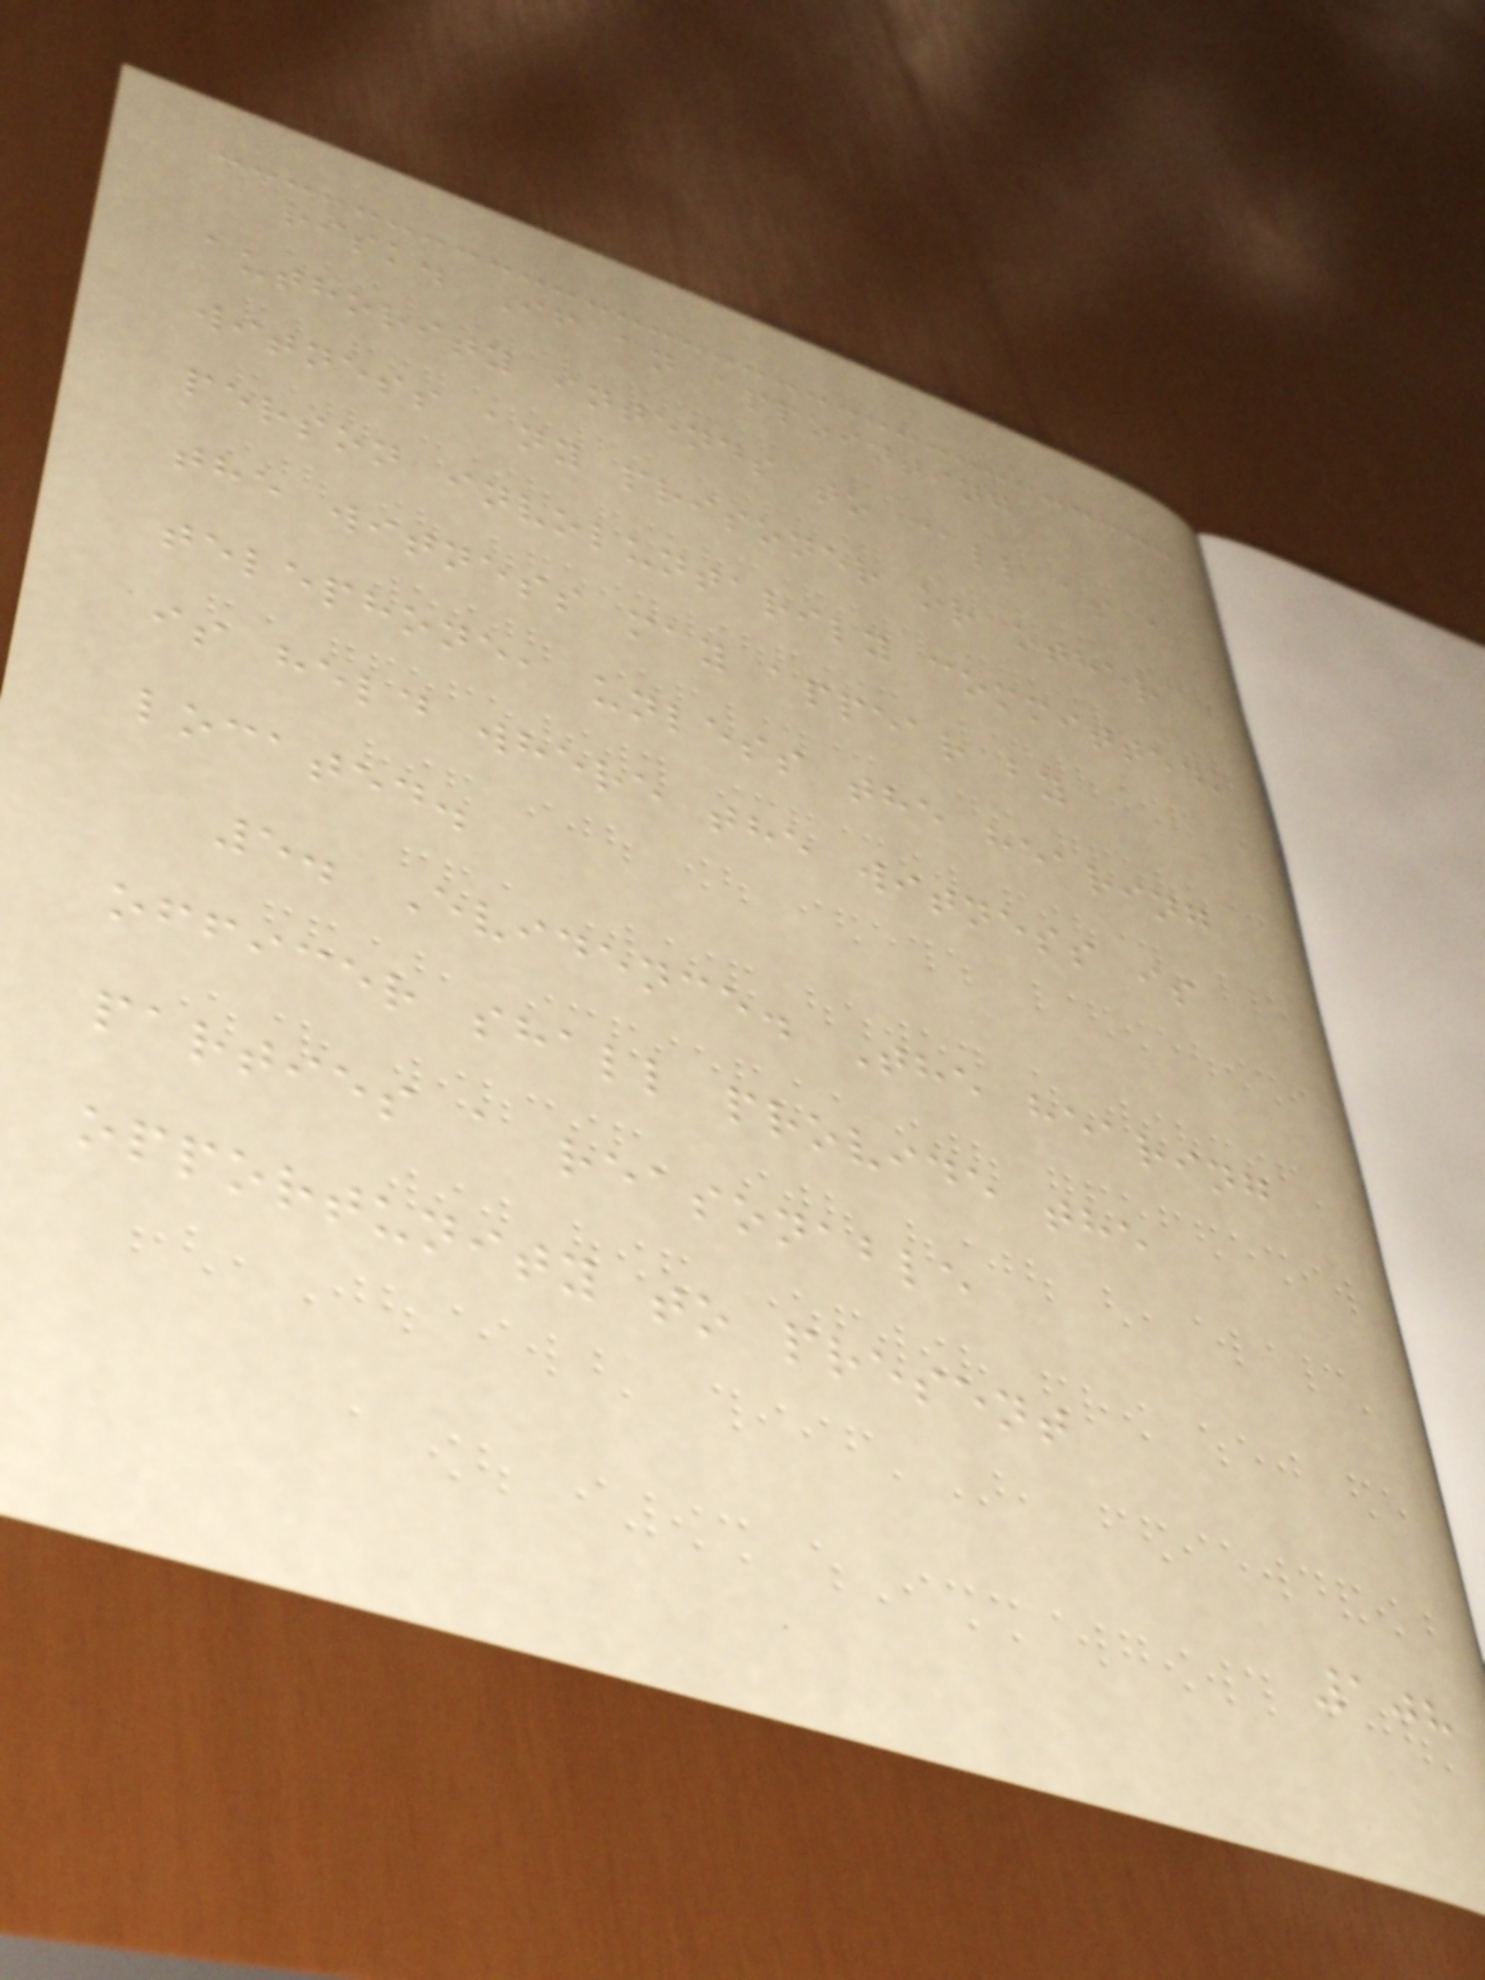risk. If an appointing
authority intends to call as a
witness any prisoner or other
person involuntarily committed,
the witness may appear by
telephone, unless the hearing
is held where the witness is
located.
5. Evidence. The hearing
officer shall provide the
parties a reasonable
opportunity to present
108
